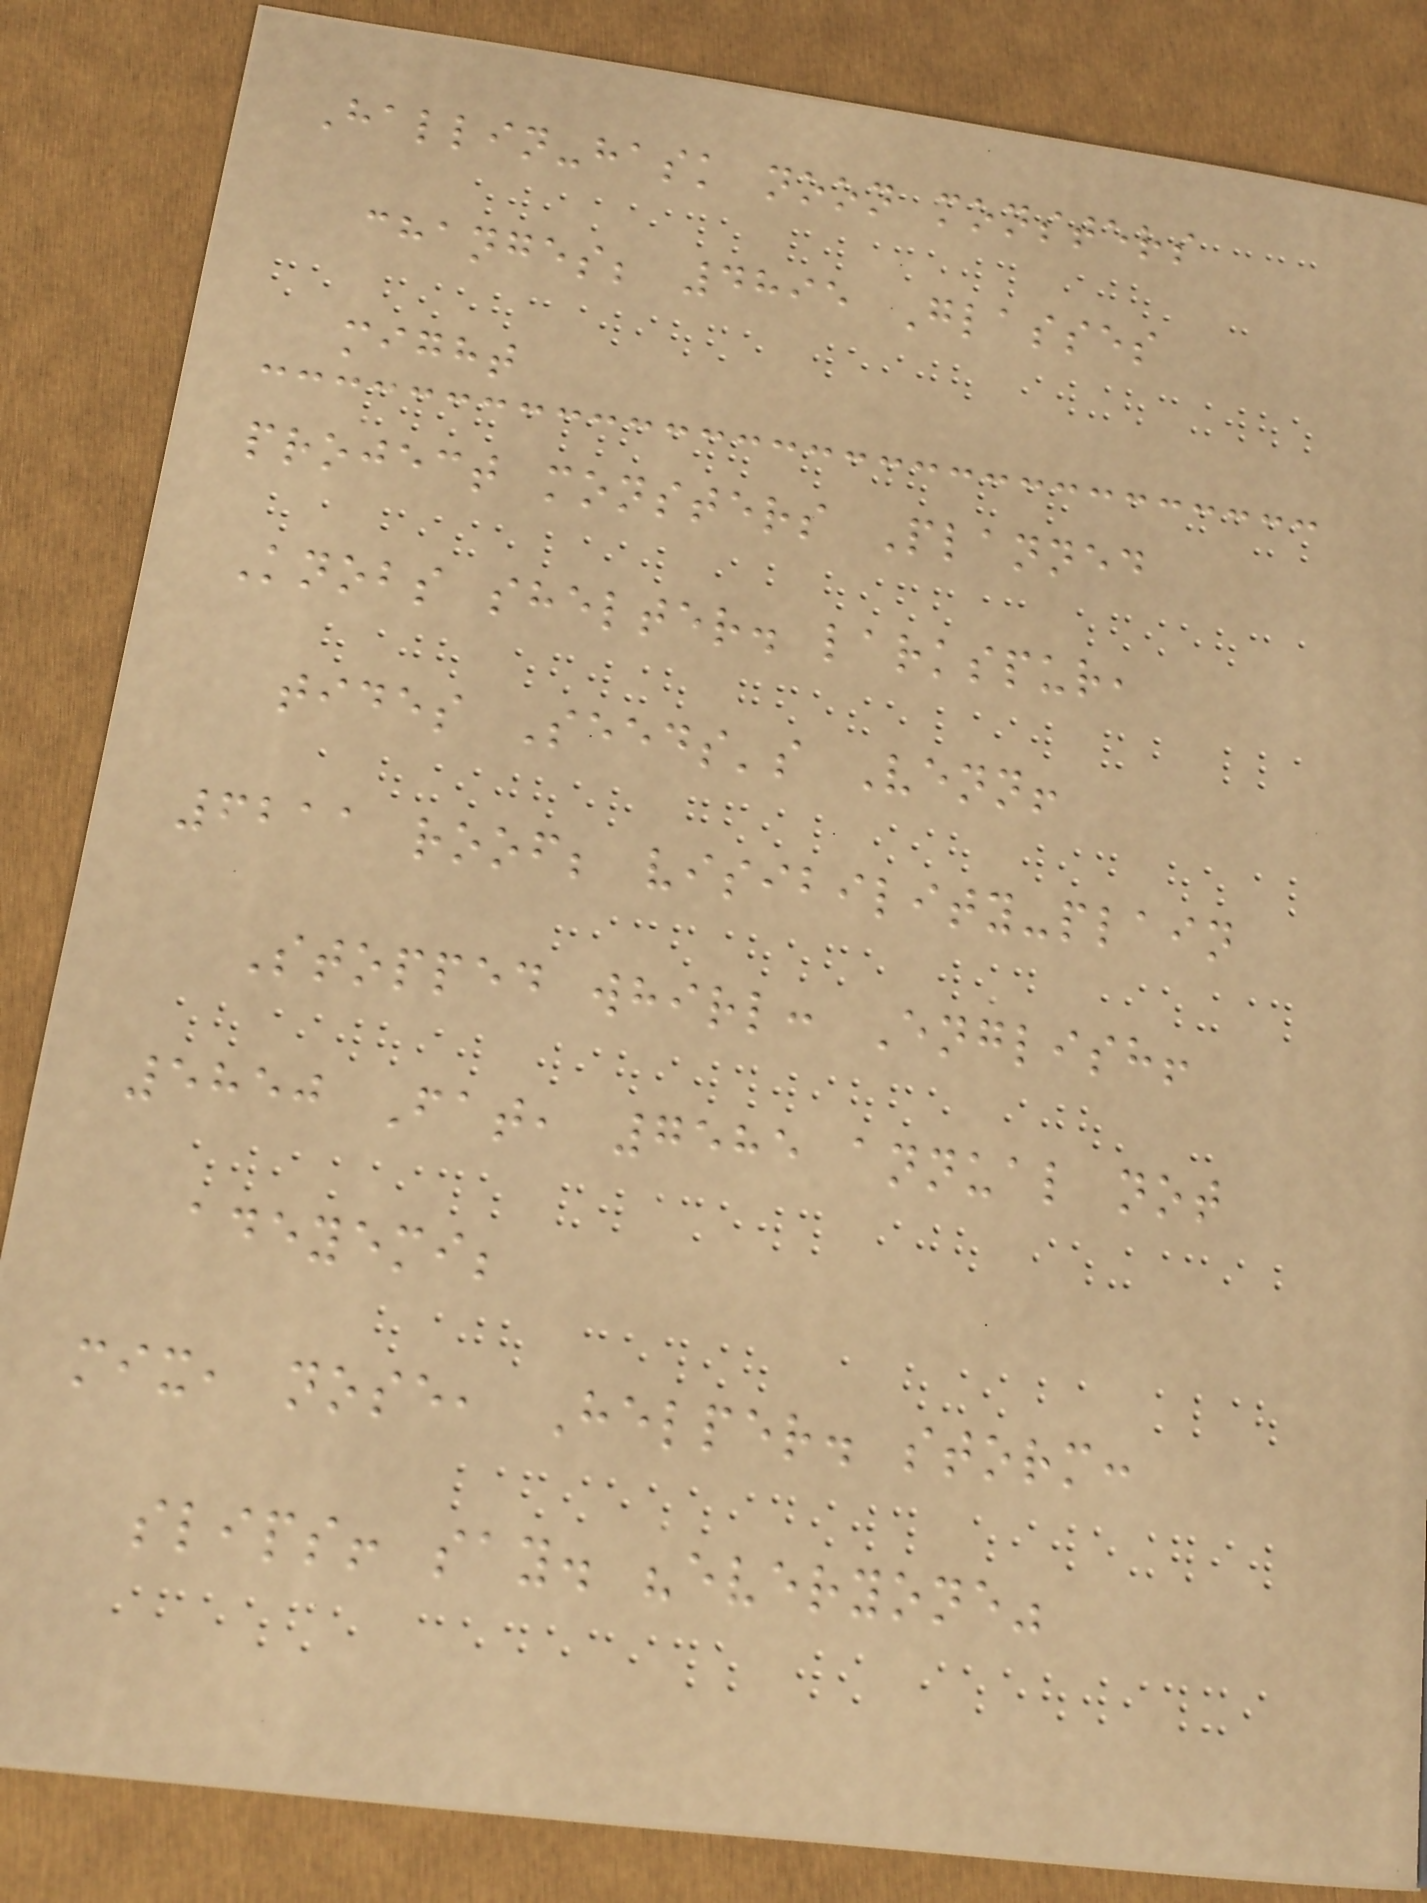Hallin-hask noon monsters
changes; 4895 Glasses
might
project monsters Planned
Knobs shelter. larkspur,
tides Seeds's Venn!
6211 roof; visibility-plain
Stopped whirl: English!
5850 Fat, 7585 annual not
adeyemi;
mix, nose, Helper. storm:
slips! say. "everyone"
